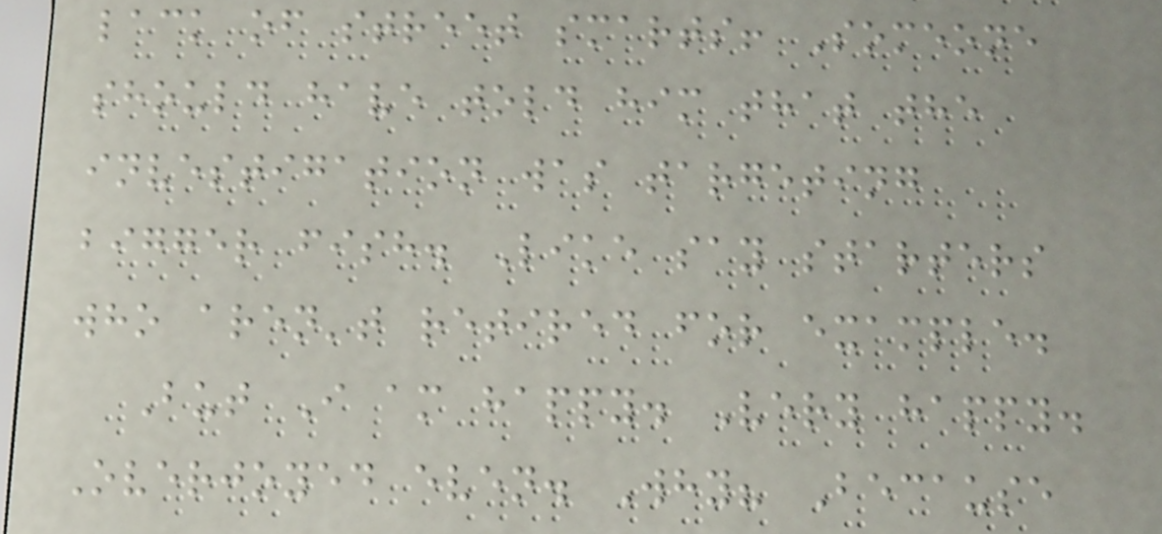lack of street smarts! Someone
should have told him that the
investigation was targeting
bigger fish. Like say starters
who aren't retired for example.
But I am happy. Very happy.
Overjoyed even. Why? Because
